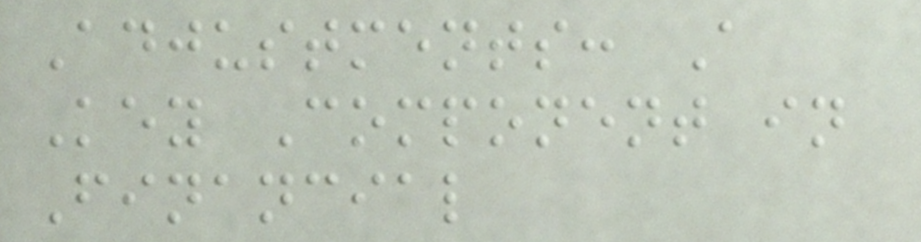Adjustments: A
Key Component in
Financial
